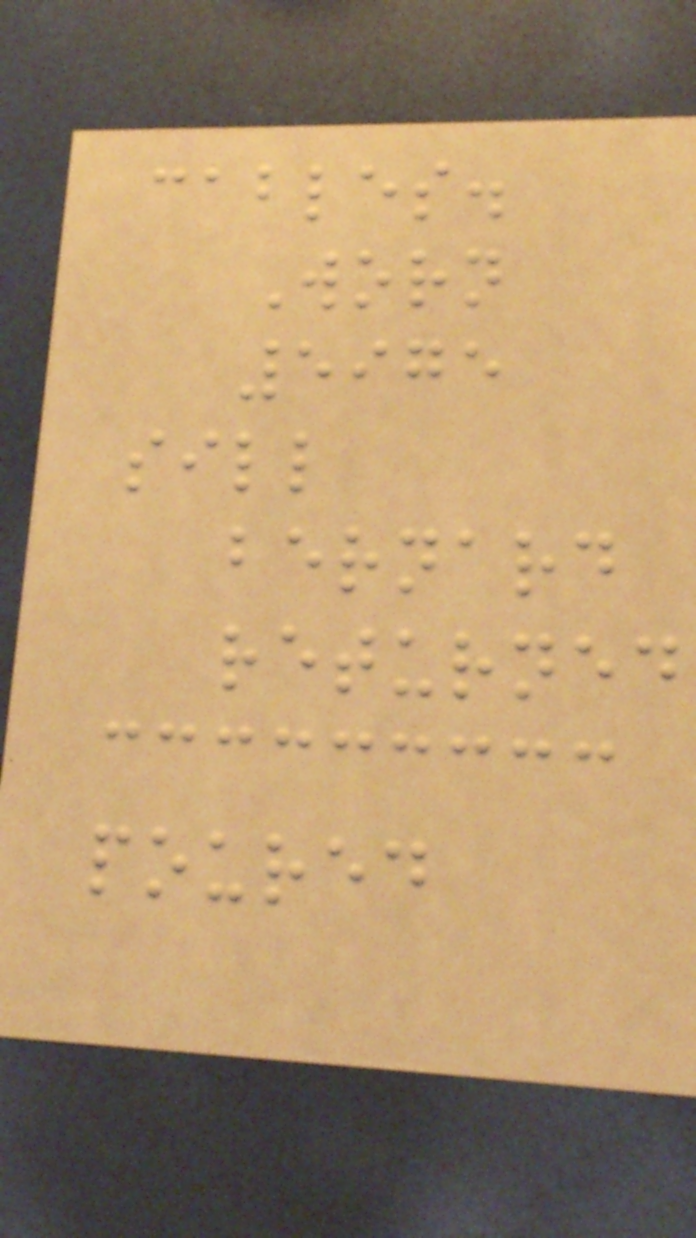cables.
Worn
5975
sill
bernard
returned
poured
